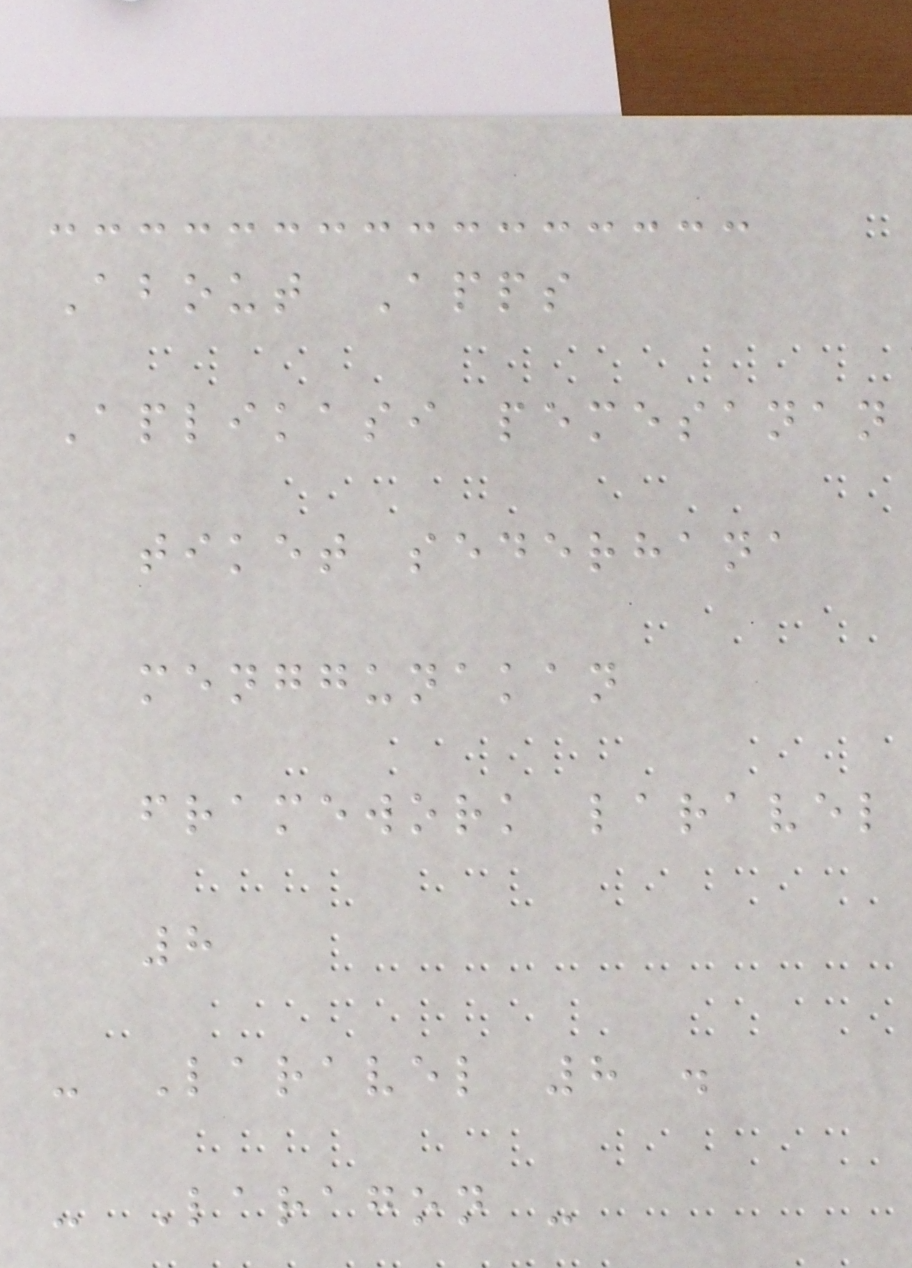About Apps
Aplikasi pemesanan
tiket sederhana
menggunakan
framework laravel
8
- Laravel 8 .
- Laragon -
